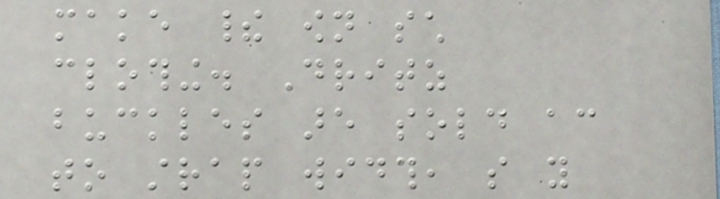make their own such
clothing. Dritz
buckles are sold according
to strap width, so you
